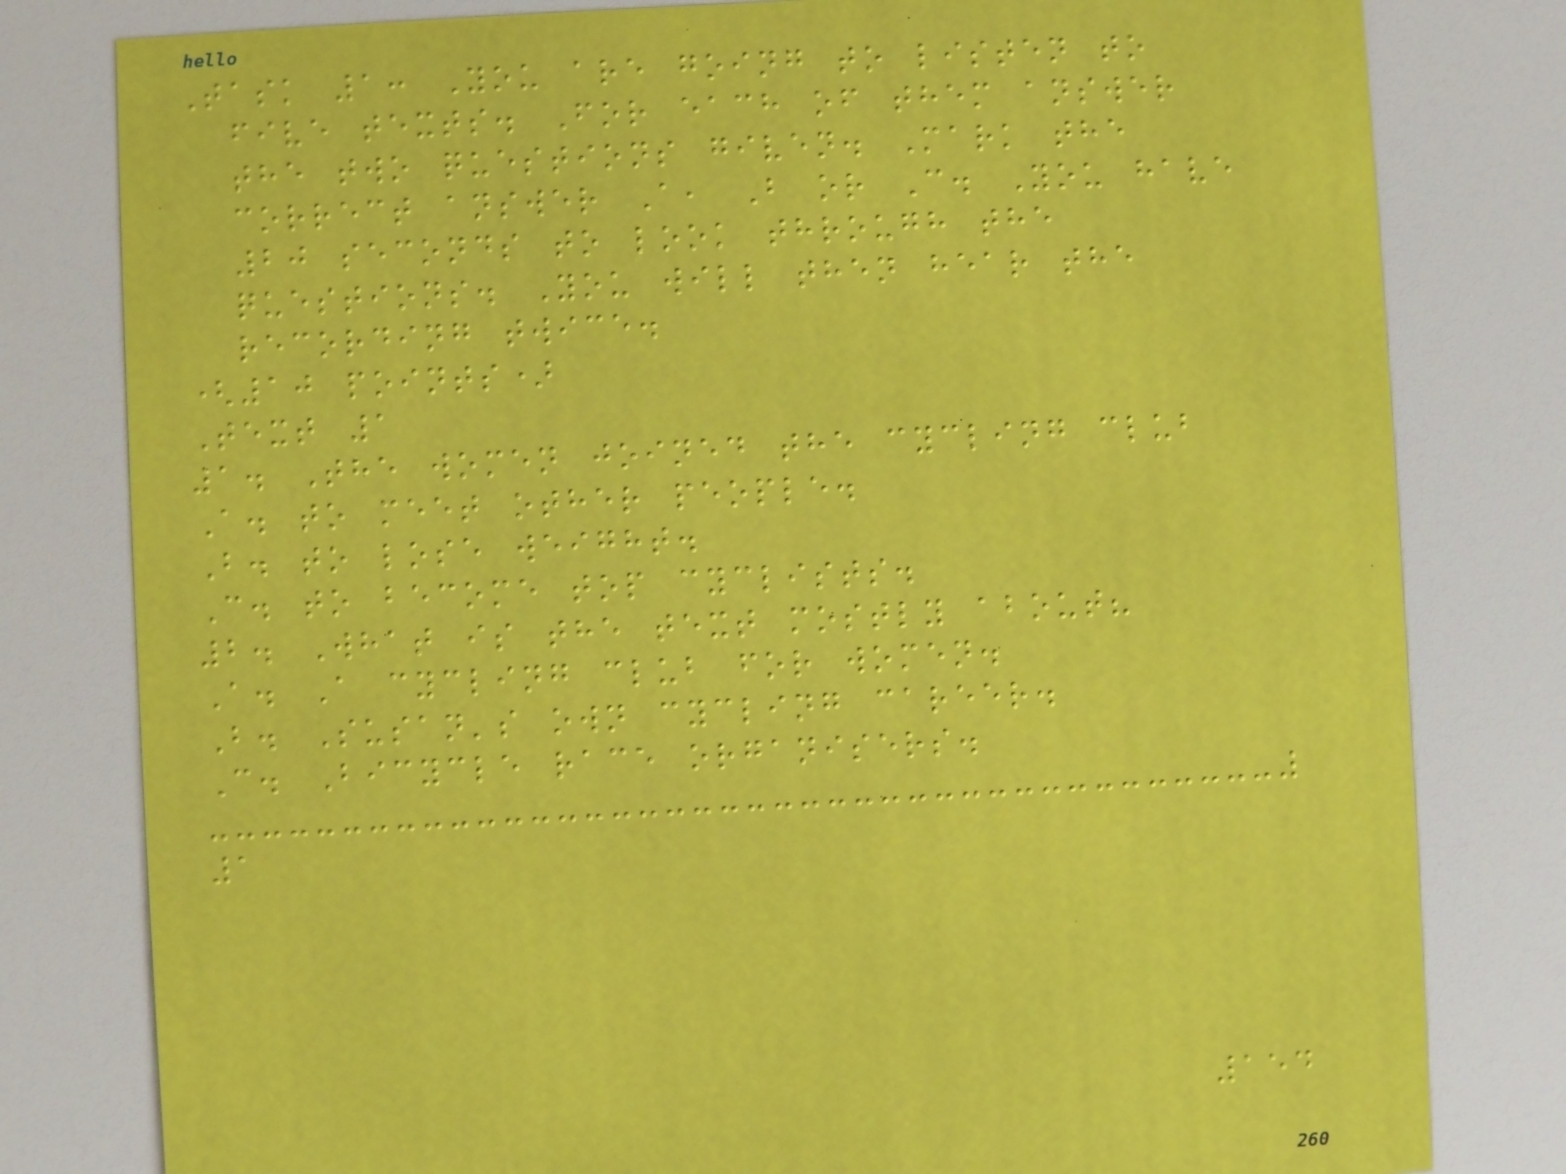Task 1: You are going to listen to
five texts. For each of them answer
the two questions given. Mark the
correct answer A, B or C. You have
20 seconds to look through the
questions. You will then hear the
recording twice.
(10 points)
Text 1
1. The women joined the cycling club
A. to meet other people.
B. to lose weight.
C. to become top cyclists.
2. What is the text mostly about?
A. A cycling club for women.
B. Susan's own cycling career.
C. Bicycle race organisers.
1
154
